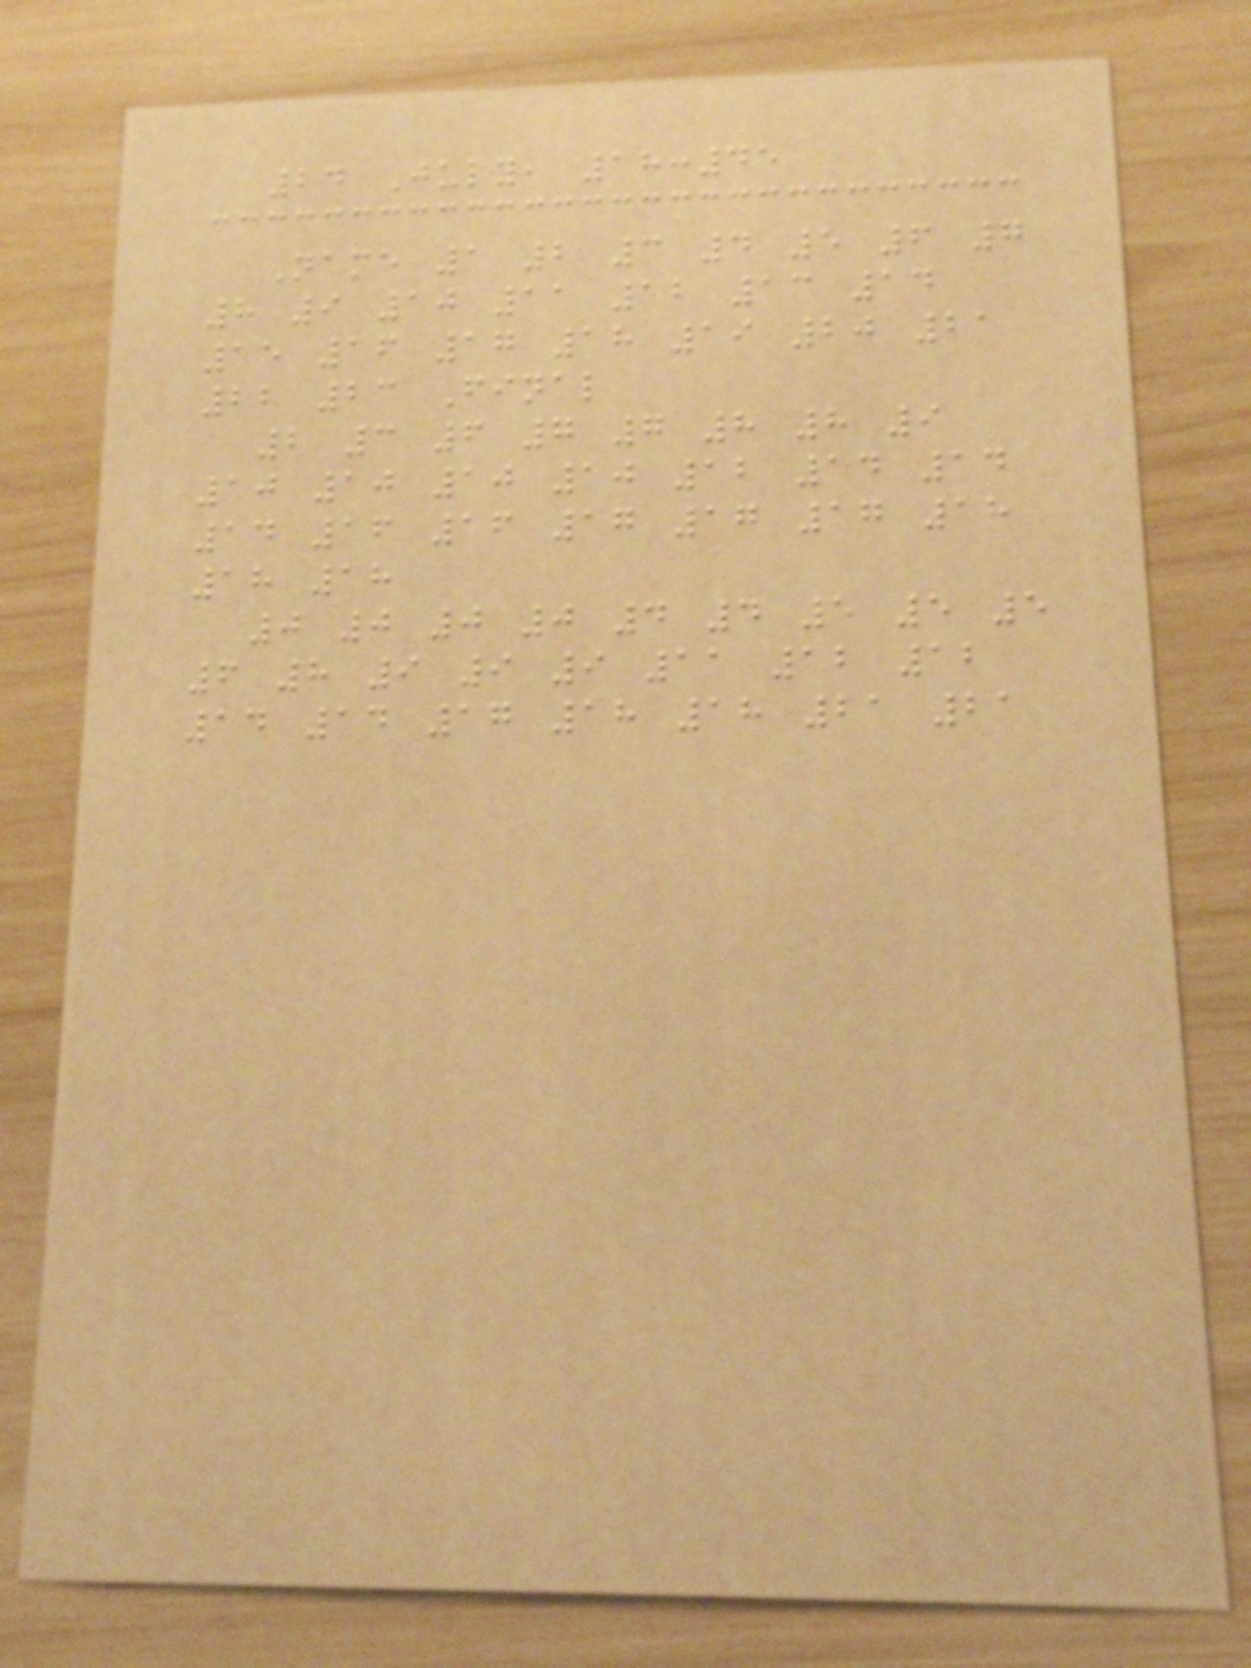24 July, 18:45
Name 1 2 3 4 5 6 7
8 9 10 11 12 13 14
15 16 17 18 19 20 21
22 23 Final
2 3 6 7 7 8 8 9
10 10 10 10 12 14 14
14 16 16 17 17 17 18
18 18
0 0 0 0 4 4 5 5 5
6 8 9 9 9 11 12 12
14 14 17 18 18 21 21
